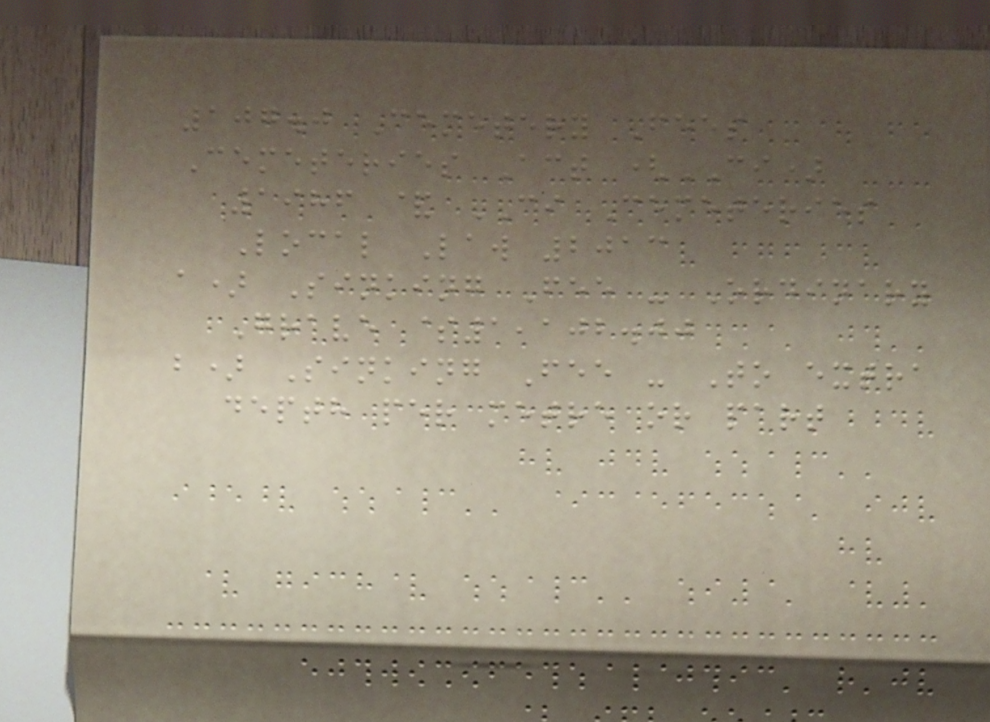107.0 Cemetery Fees
Cemeteries Act (CI)
1986 & CI Cemeteries
Local Law 2013
a) Sinking Fee - Ordinary
Grave $1,102.00
b) Sinking Fee - To extra
depth per metre or part
